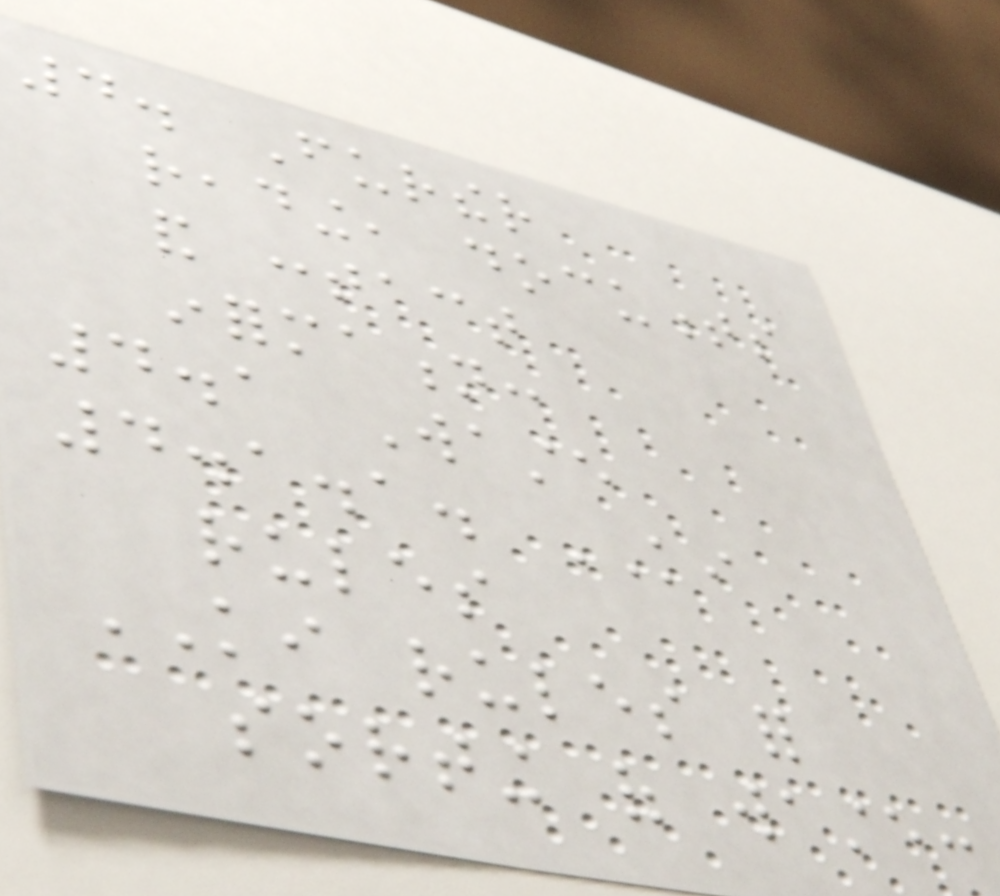4. Further
reading, documents
and contact
information:
4.1 Waste
4.1.1. KI
rules
KI rules for
sorting of waste:
